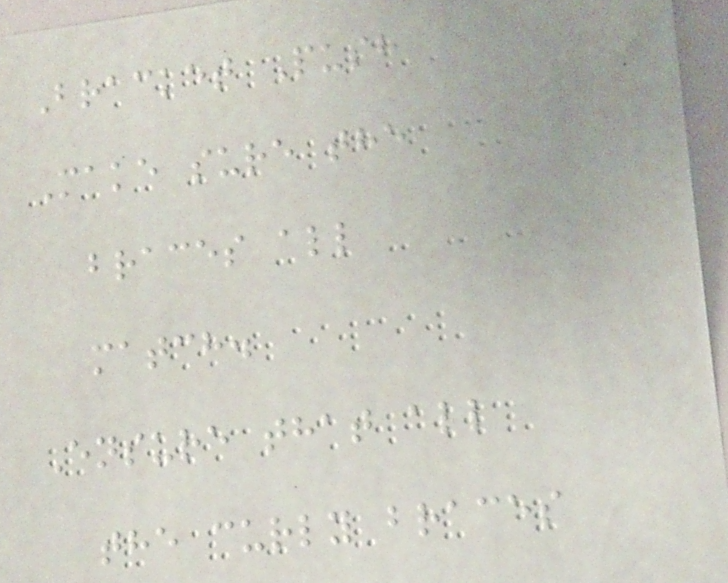Bracket Push
Make sure the
braces all
match.
Ensure that all
the curly braces
